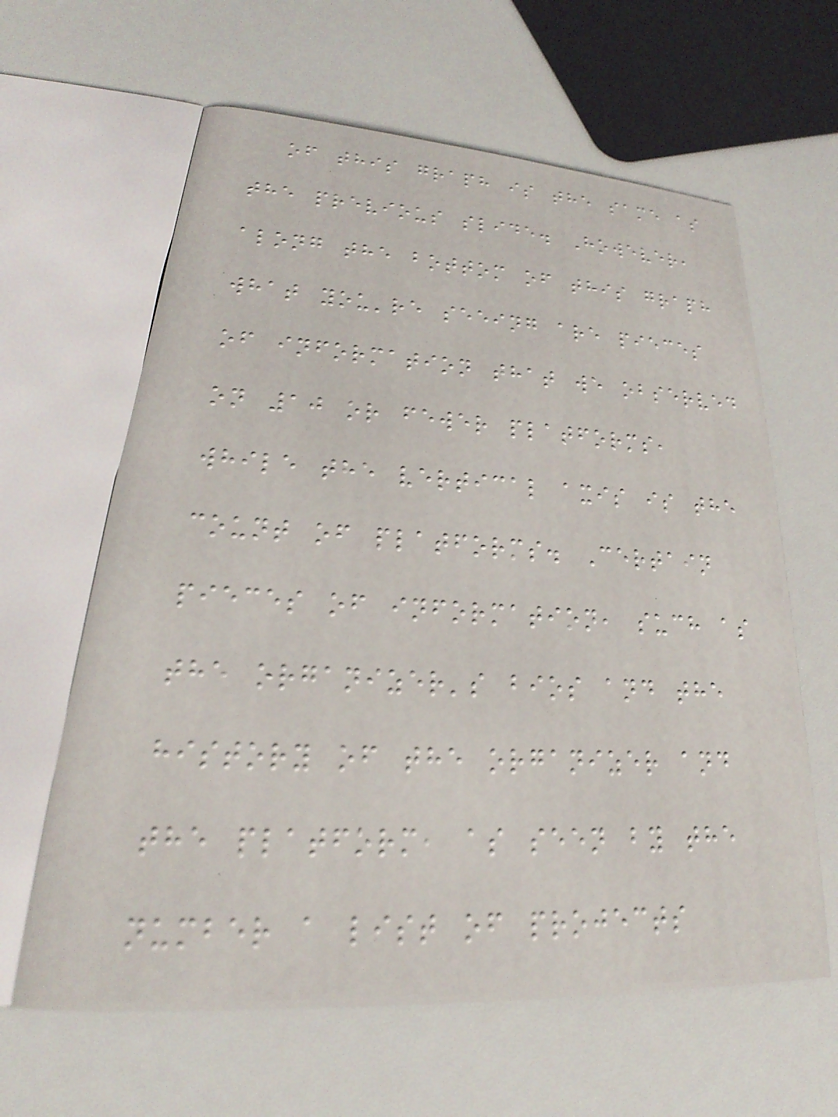of this graph is the same as
the previous slide. However,
along the bottom of this graph
what you're seeing are pieces
of information that we observed
on 10 or fewer platforms,
while the vertical axis is the
count of platforms. Certain
pieces of information, such as
the organizer's bios and the
history of the organizer and
the platform, as seen by the
number a list of projects
